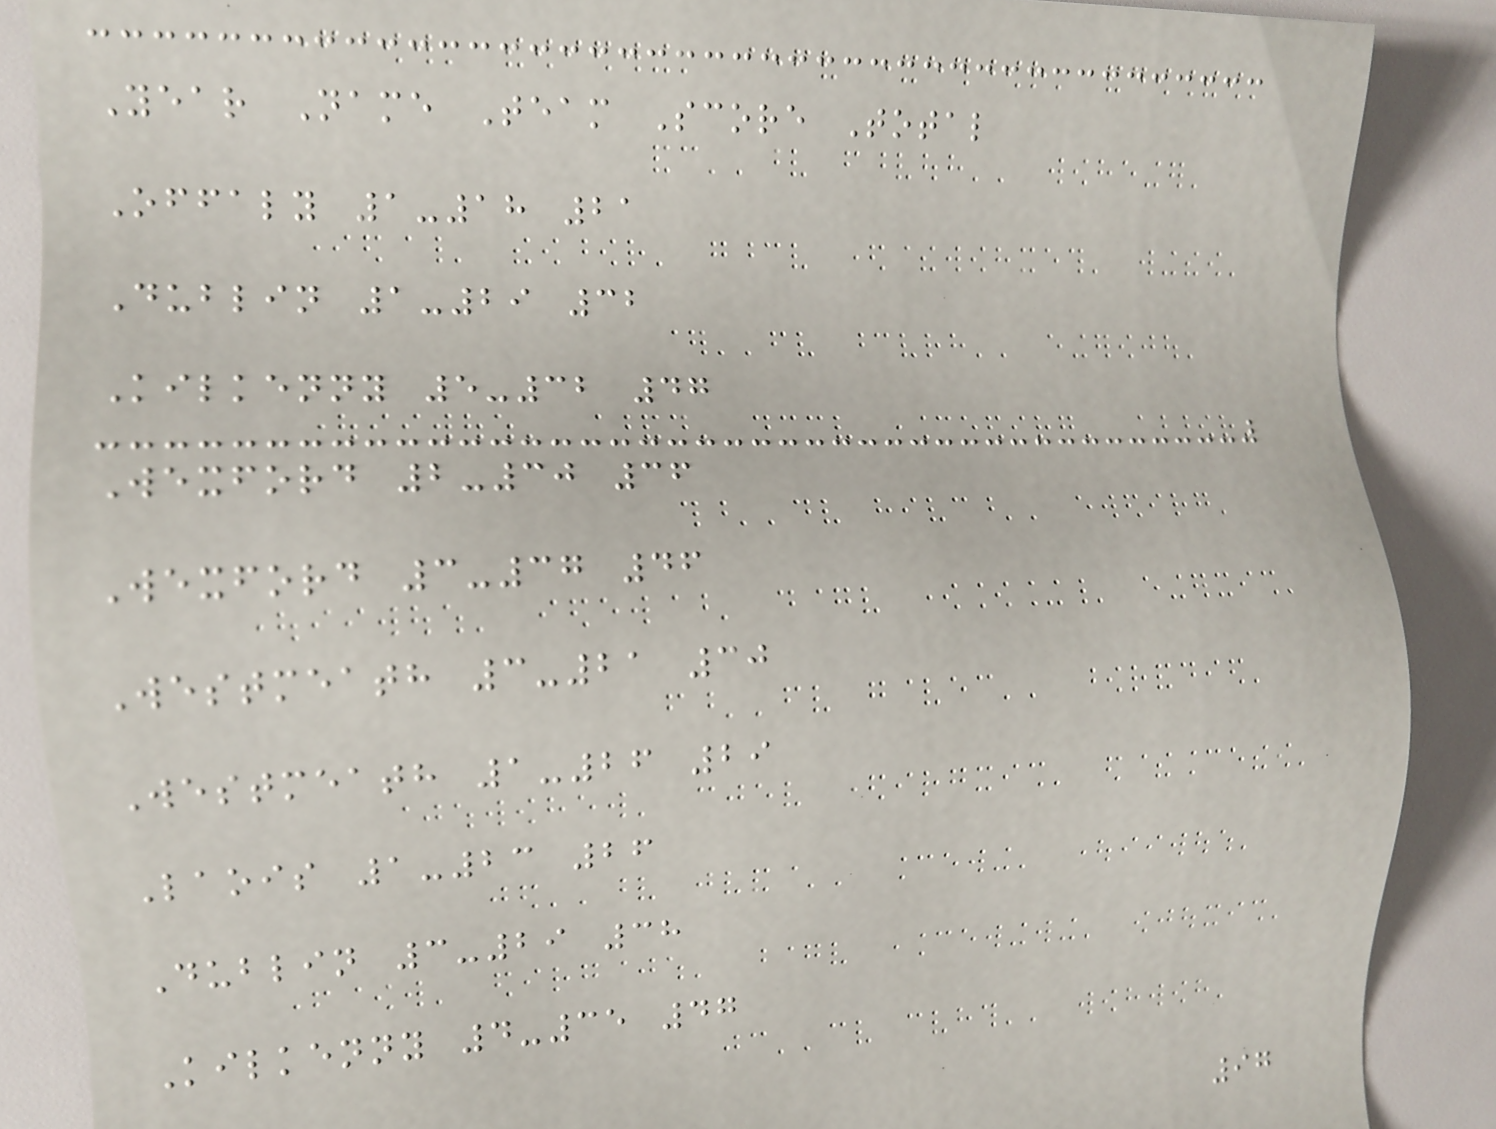Year Name Team Score Total
Offaly 1-18 21
Dublin 1-29 32
Kilkenny 5-32 47
Wexford 2-30 36
Wexford 3-37 46
Westmeath 3-21 30
Westmeath 1-26 29
Laois 1-23 26
Dublin 3-29 38
Kilkenny 4-35 47
97
